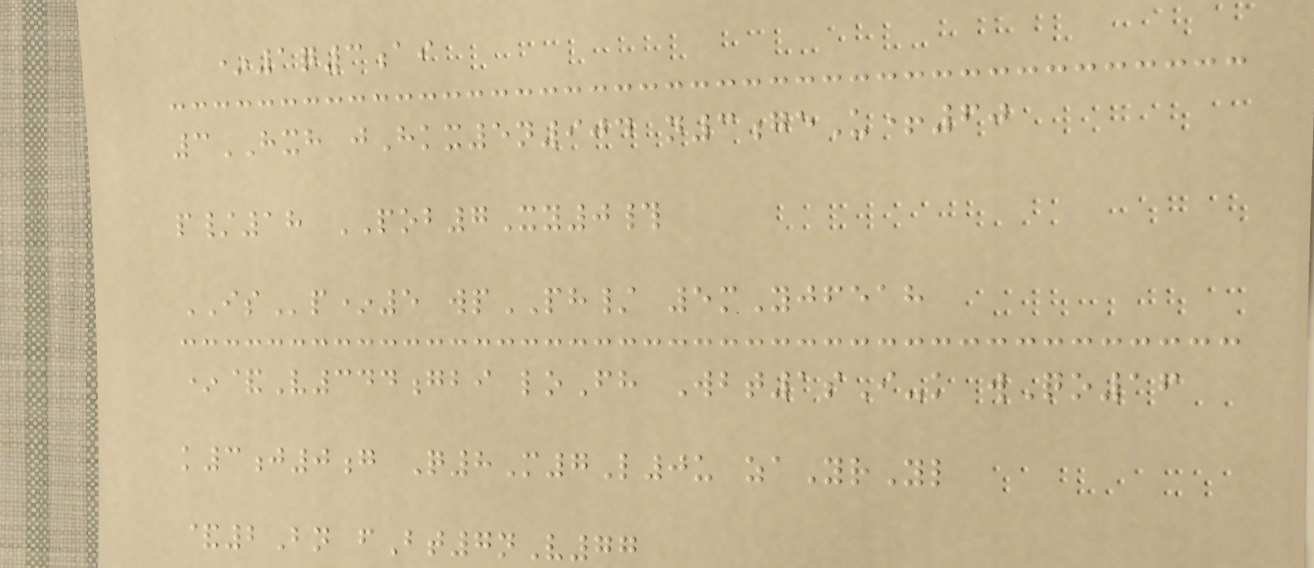*1q3ai
3HXH jHkx5n904 n3geU+60
p/18 POB7Xy0#
ISp*5 wpPH/ 5mYjfeah
*&V344gbi loFh Wbt1sI-k wQo16
k3j0g Q8M7L0u zaYrYl
&2Bn fBt7nV77
